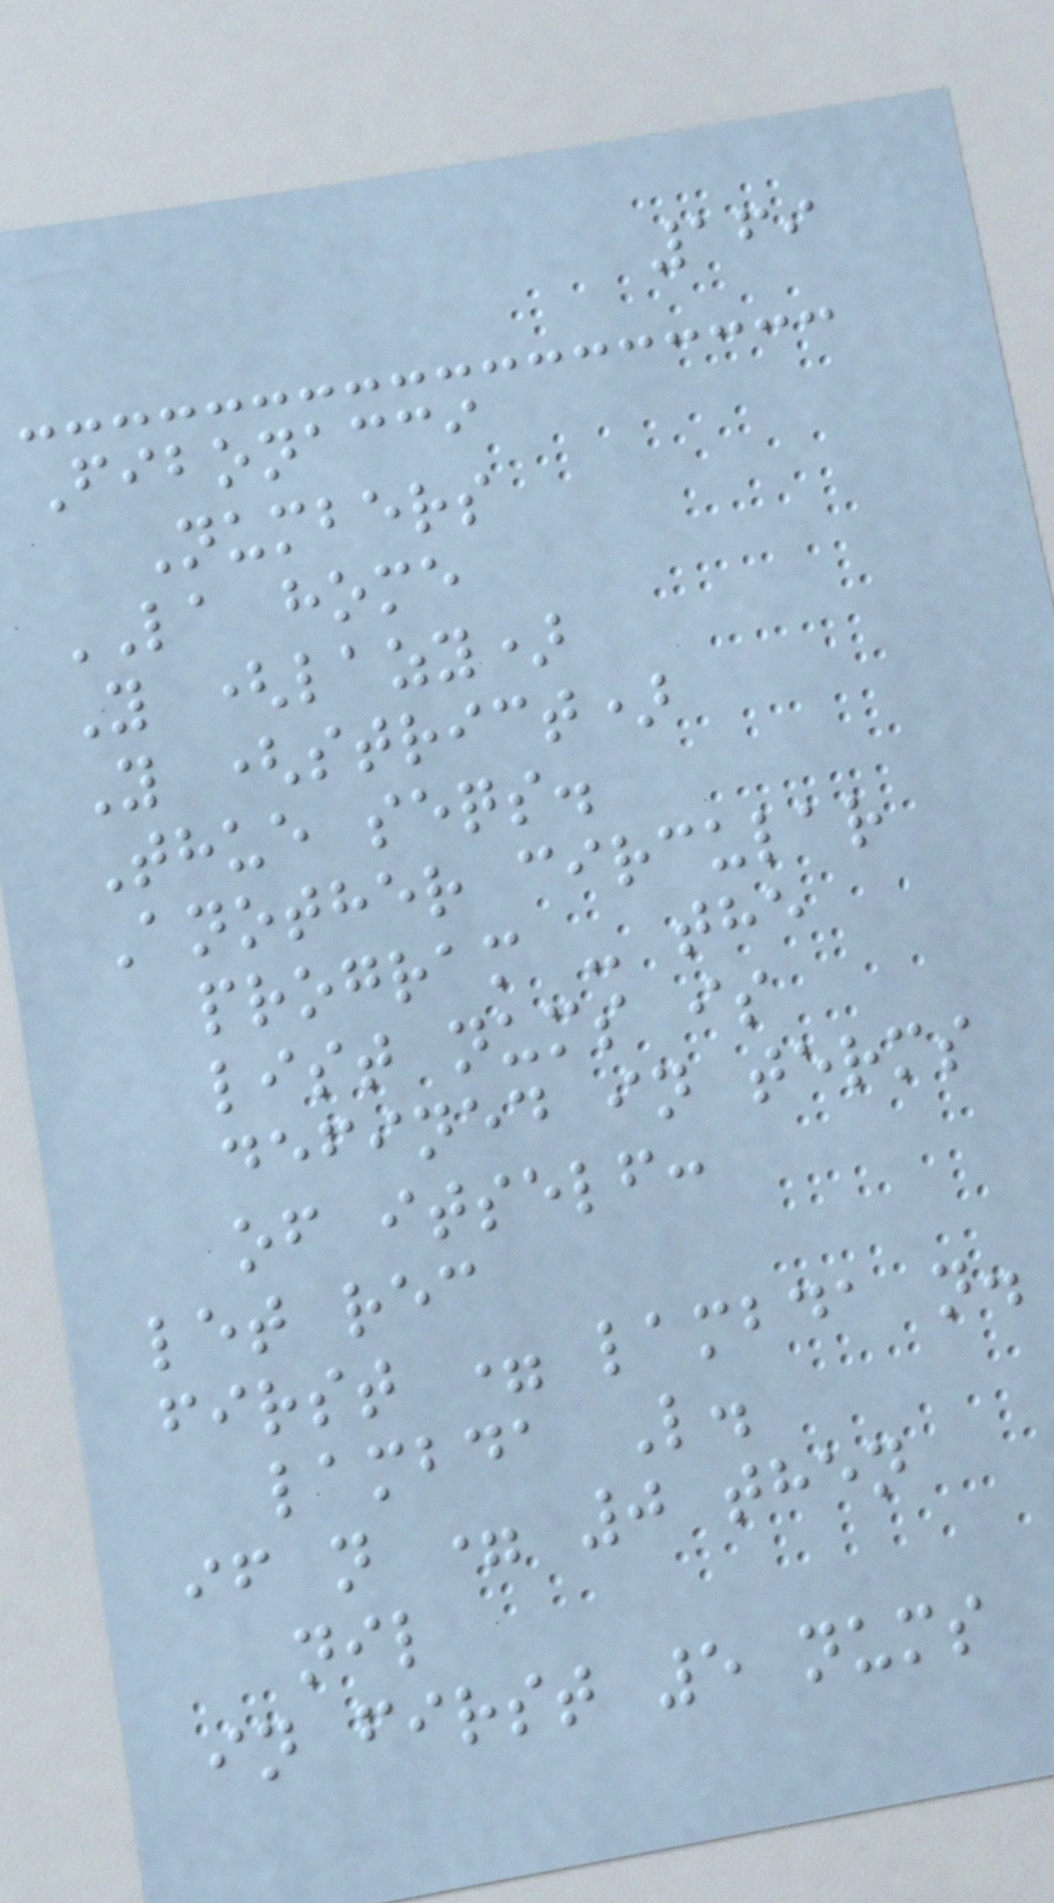169
Fibonacci
Numbers
LA home
Y (lazy)
Y (strict)
Thue seqs.
Another circular
program - the
list nums is
defined in terms
of itself:
let rec
first = lambda n.
lambda L.
if n = 0 then
nil
in first 5 nums
